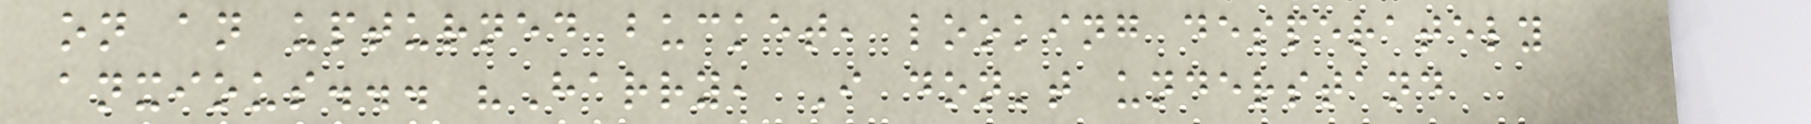on an upturned bucket, looking desperately
anxious... "Harry, I don't understand
